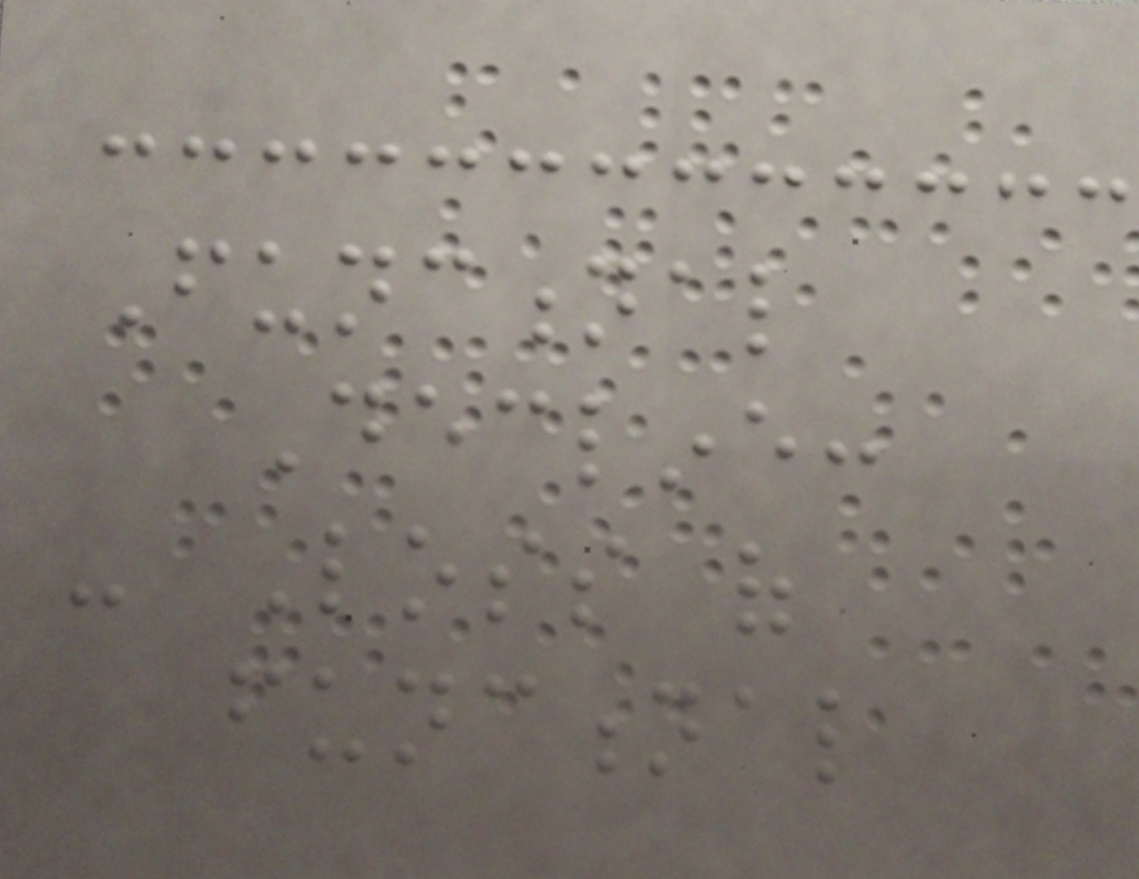Functional
Decline:
- Loss of
functional
